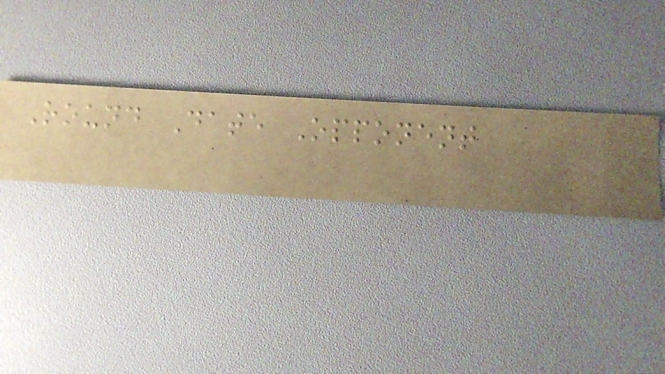Round Date Opponent
